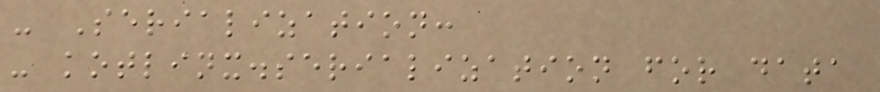- Serialization:
- kotlinx.serialization for data
